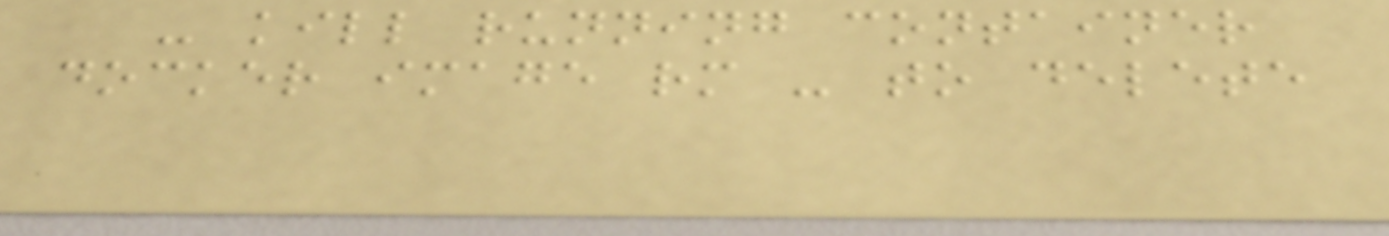- kill running container
docker image rm - to delete
